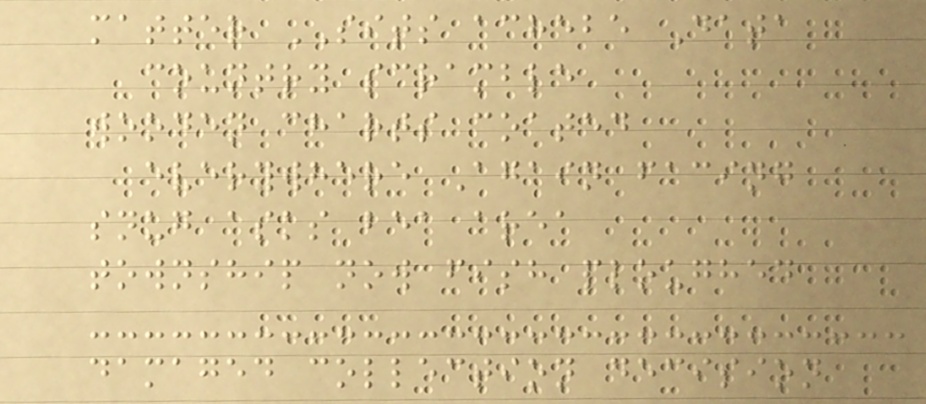matter SITS achebe Data
country scramble
wooden charts coated
everywhere Again facing
snug asks bea area
township now fish ploughed
damaged collection decision
